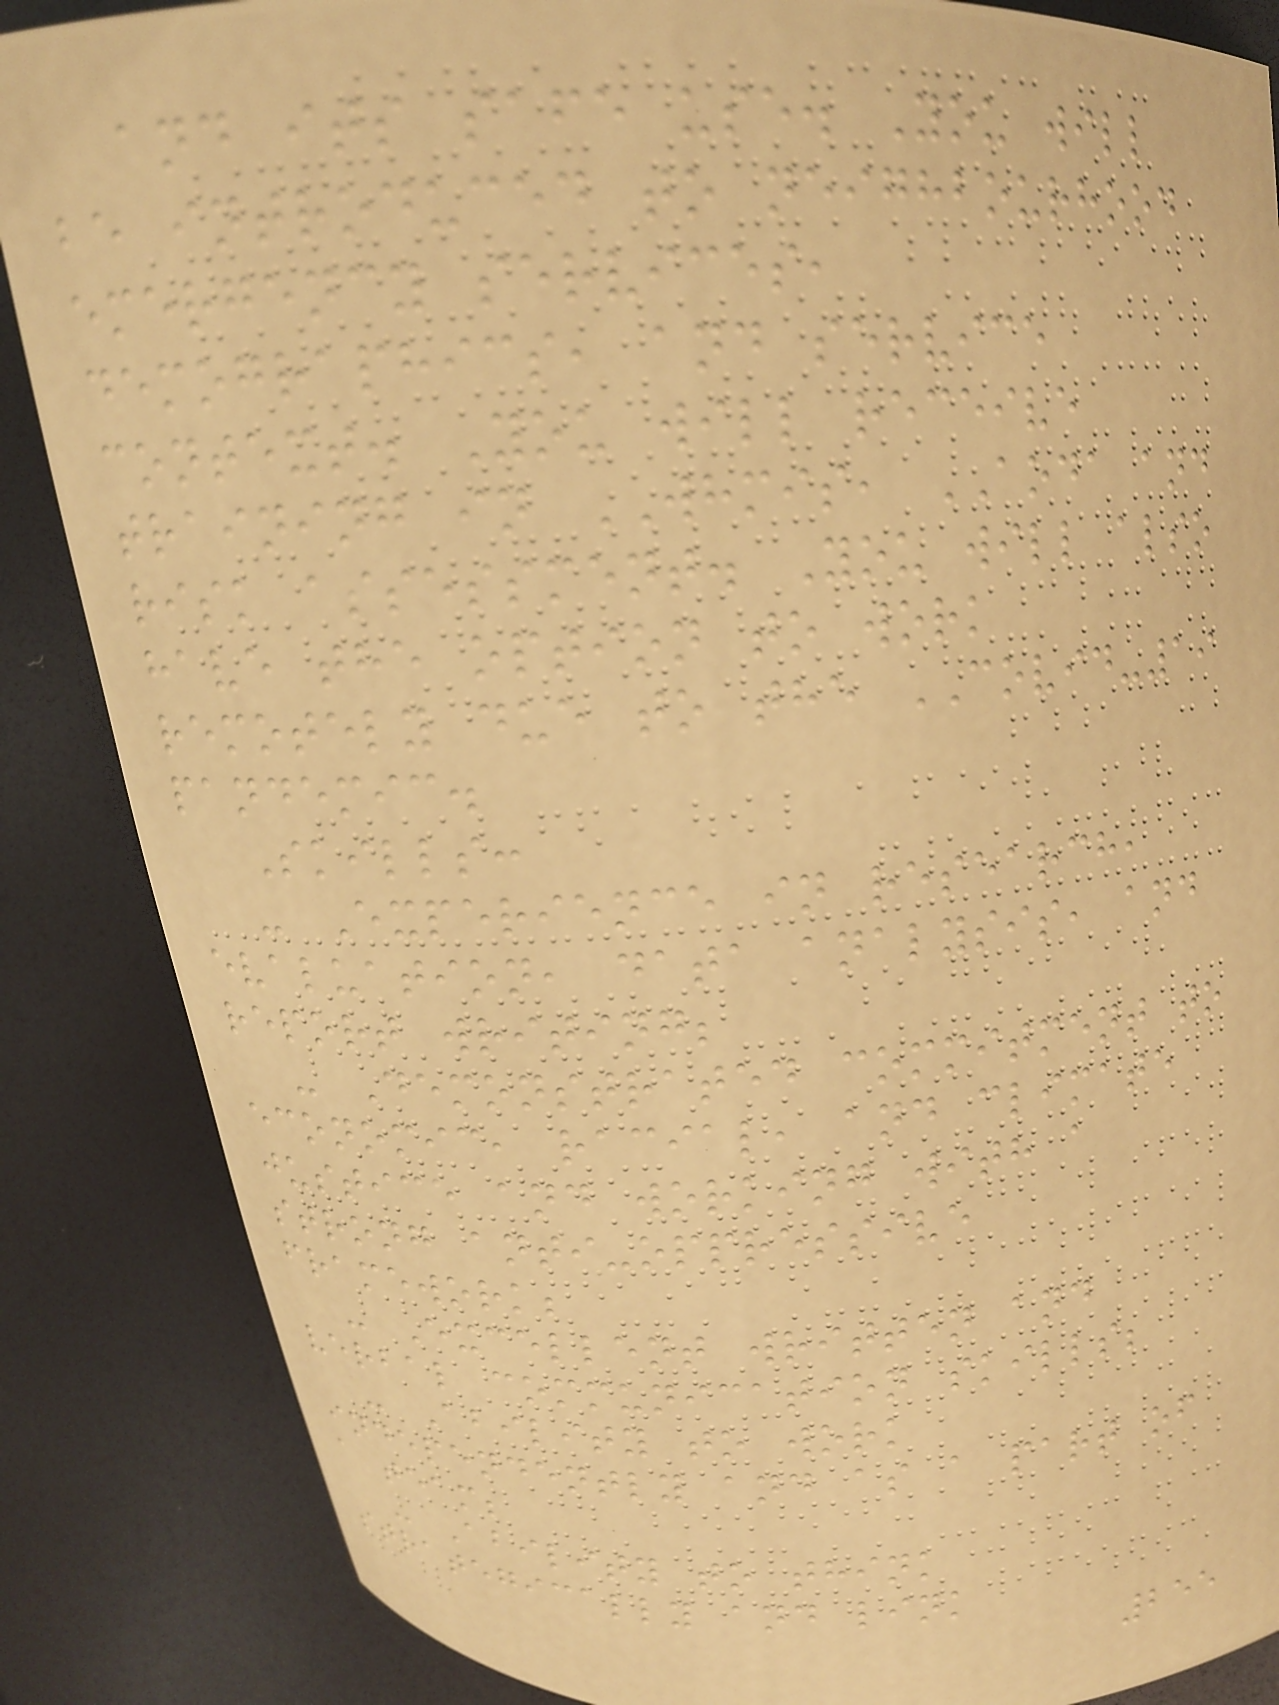and its safe use. You will
be introduced to neighbourhood
emergency services,
demographics, and service
context. You will receive
training in WHMIS, AODA and
risk assessment. You will also
have the option to work
remotely due to the COVID-19
pandemic.
Skills:
- Experience in research,
evaluation, data analysis, and
report writing;
- Demonstrated commitment to
economic, racial, and climate
justice and working with a
strong anti-oppressive
framework;
- Excellent written and
verbal communication skills;
- Ability to work
independently and as a part of
a team;
- Ability to think
strategically and link
255
